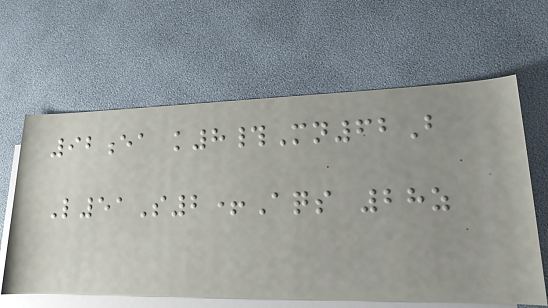92ea k8#Mn62B
L51S2+Aqs 28z
